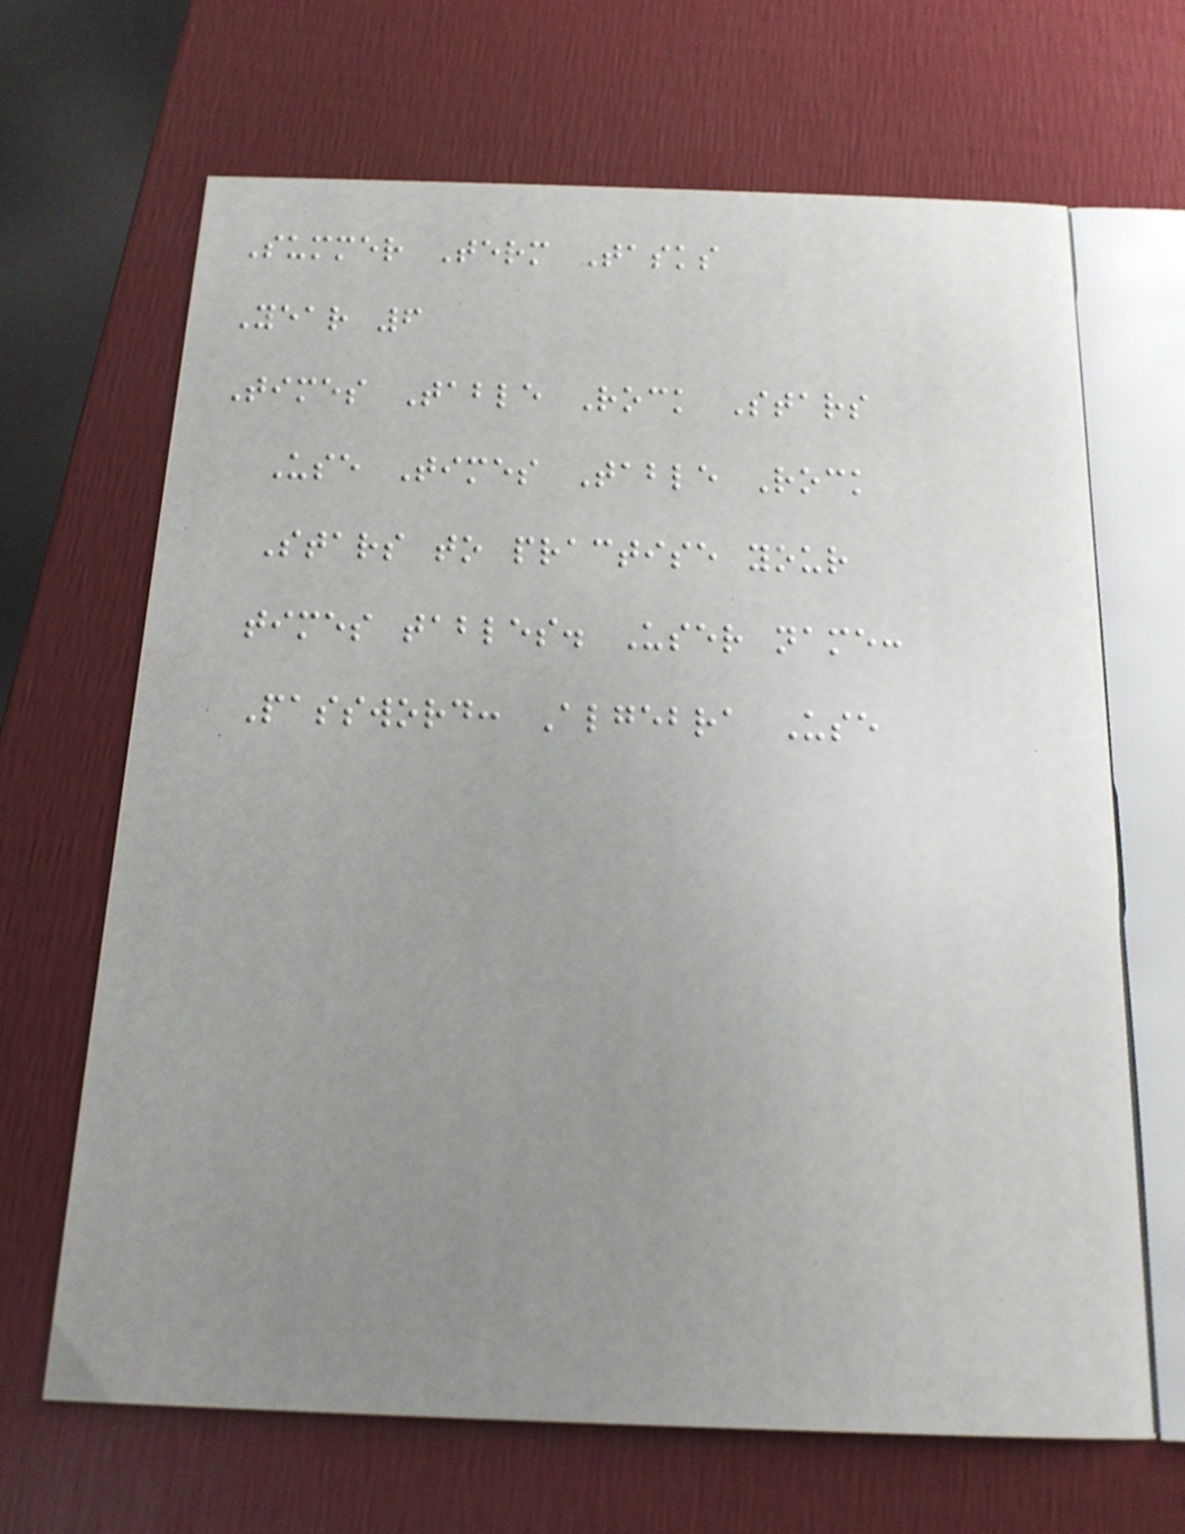Summer Term Tasks
Year 6
Times Table Rock Stars
Use Times Table Rock
Stars to practise your
times tables. User name:
Password: Algebra Use
